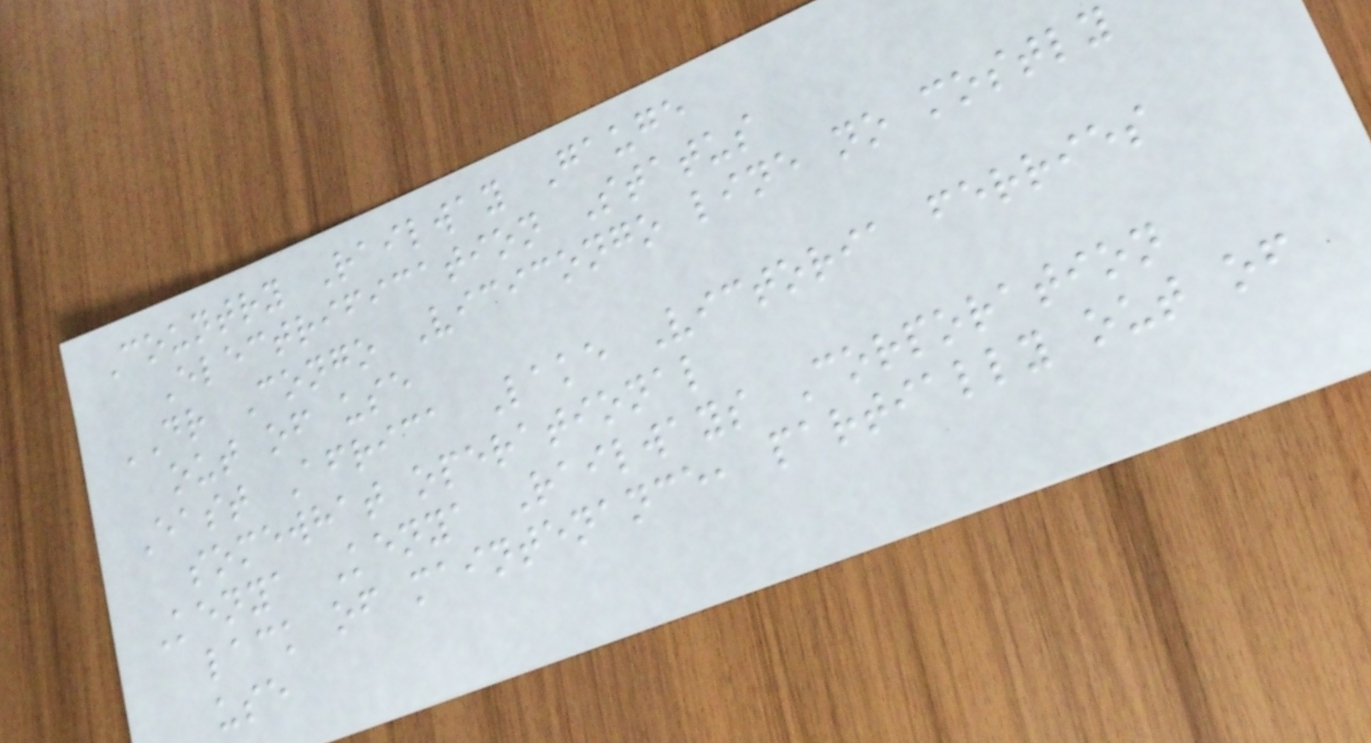Country Railway Gauge
Electrification Status
DR Congo Vicicongo line no mostly
out of use
East Africa Lake Victoria ferries
somewhat operational
Kenya Kenya Railways Corporation
lack of maintenance, partially out of
use
